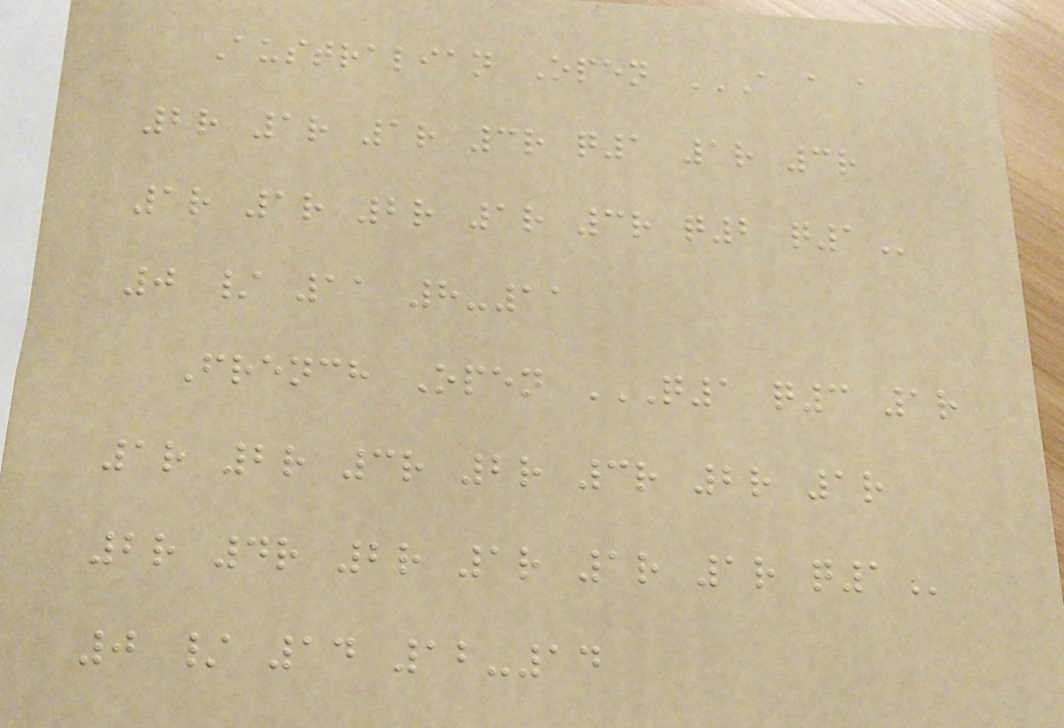Australian Open A A A
2R 1R 1R 3R Q1 1R 3R
1R 1R 2R 1R 3R Q2 Q1
0 / 11 8-11
French Open Q1 Q3 1R
1R 2R 3R 2R 3R 2R 1R
2R 4R 2R 1R 1R 1R Q1
0 / 14 12-14
